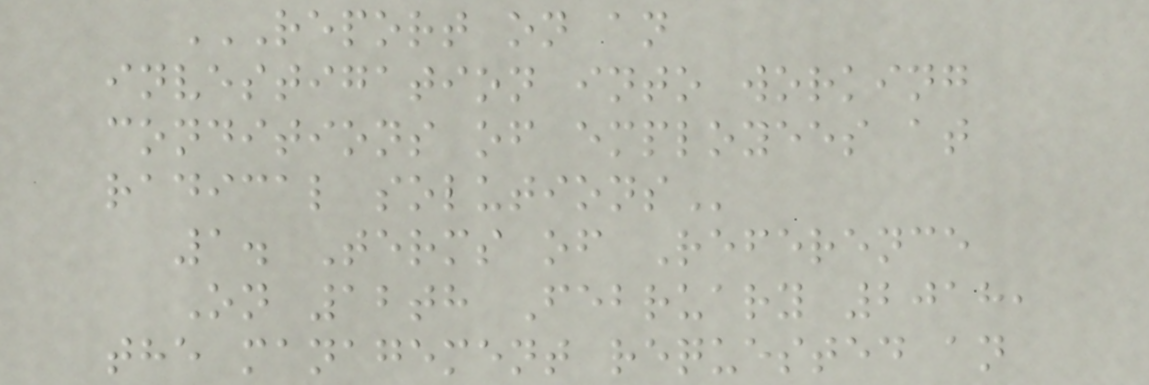REPORT ON AN
INVESTIGATION INTO WORKING
CONDITIONS OF EMPLOYEES AT
RADICAL SOLUTIONS
1. Terms of Reference
On 12th February 2018,
the management requested an
